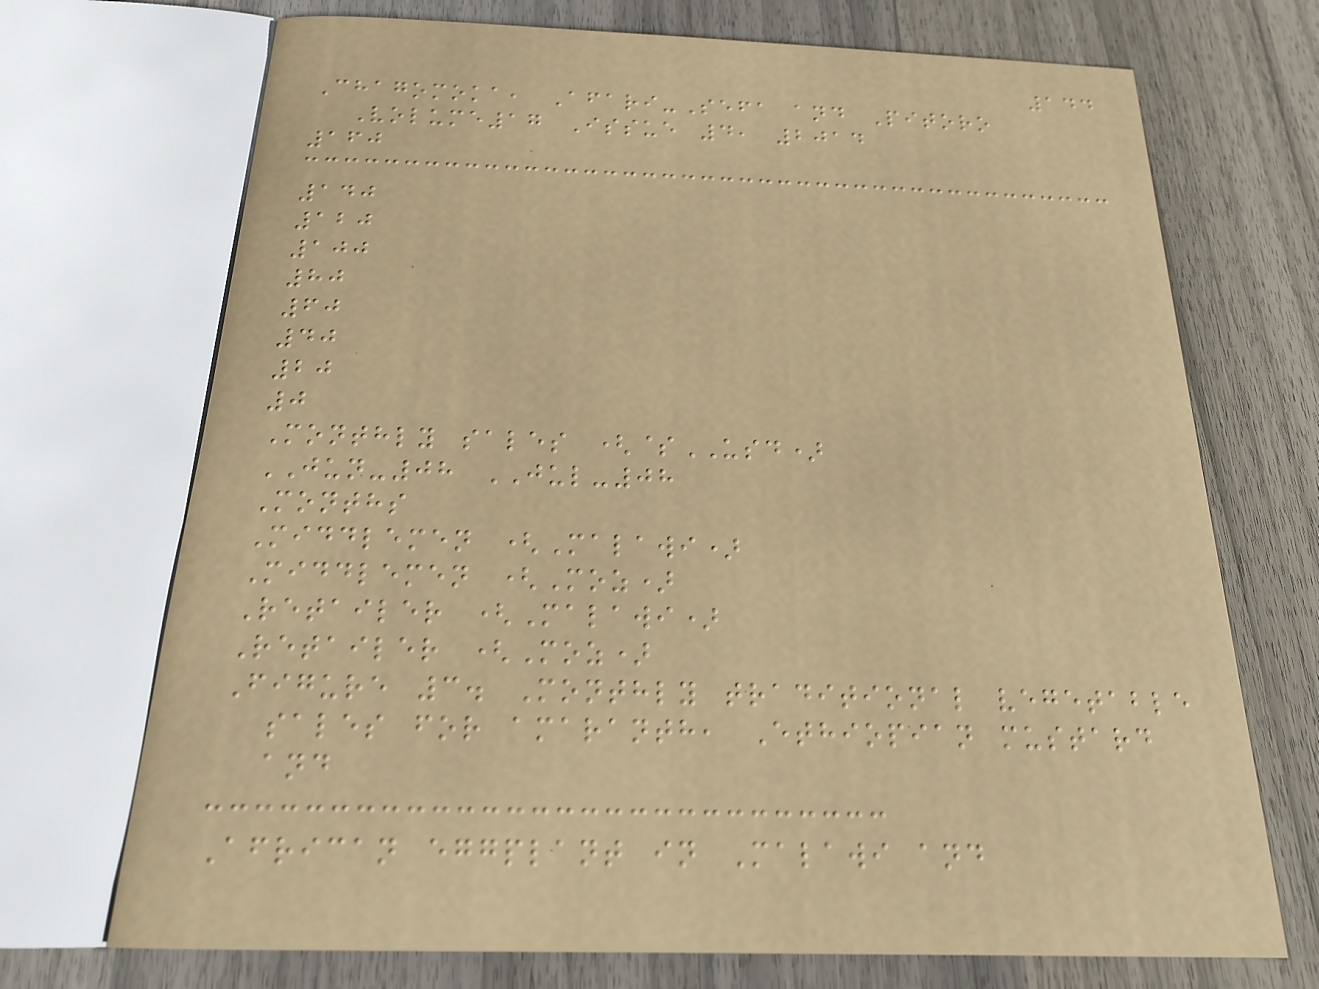144
Chagomoka, Afari-Sefa and Pitoro
Volume17 Issue 4, 2014
160
140
120
100
80
60
40
20
0
Monthly sales ($USD)
JUN-08 JUL-08
Months
Middlemen (Malawi)
Middlemen (Moz)
Retailer (Malawi)
Retailer (Moz)
Figure 3. Monthly traditional vegetable
sales for amaranth, Ethiopian mustard
and
African eggplant in Malawi and
